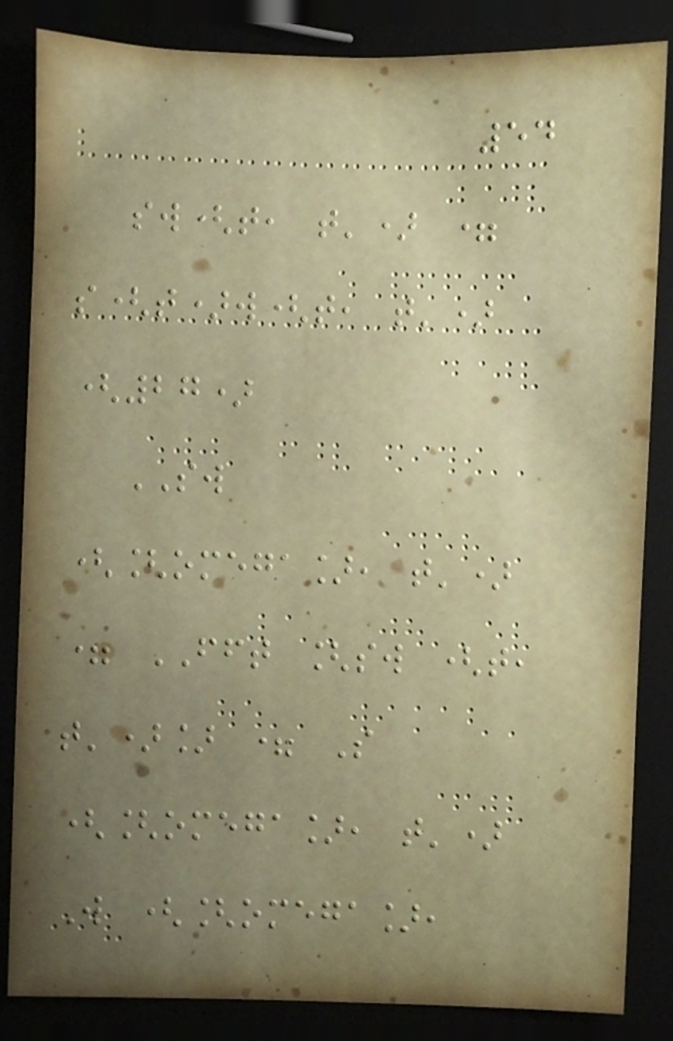54
sw(t, t') =
s(t)w(t, t')
(27)
SW
([omega], t')
= FFT [sw (t,
t')] = S
([omega], t')
W ([omega],
